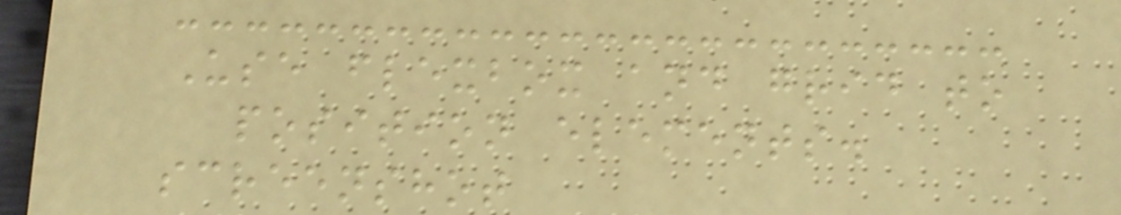Use flexbox and grid to
position elements.
screenshot
